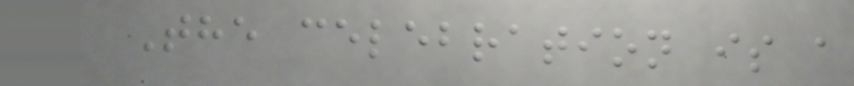The celebration is a
